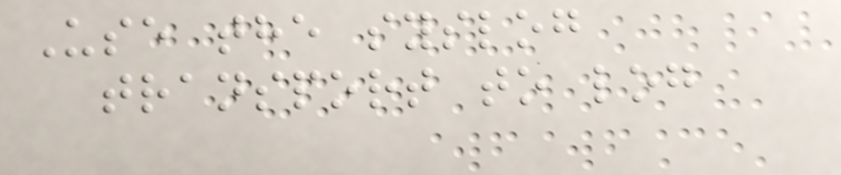Use the syslog
transport to log
